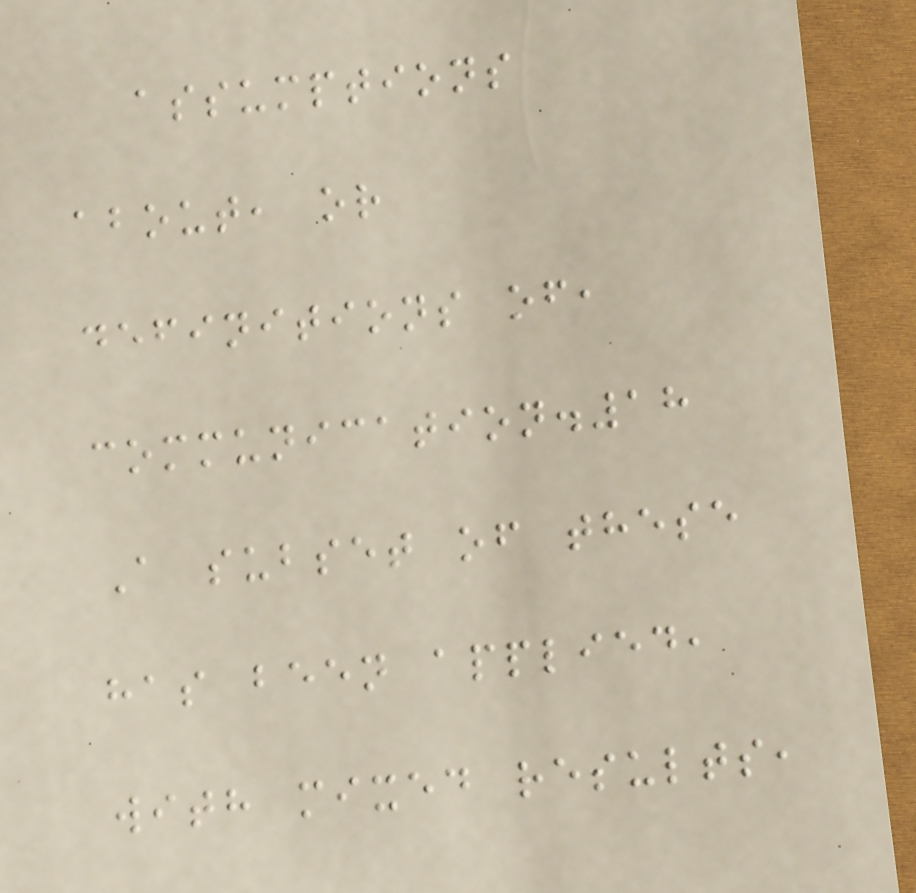assumptions
about, or
definitions of,
communication.18
A subset of these
has been applied,
with mixed results,
